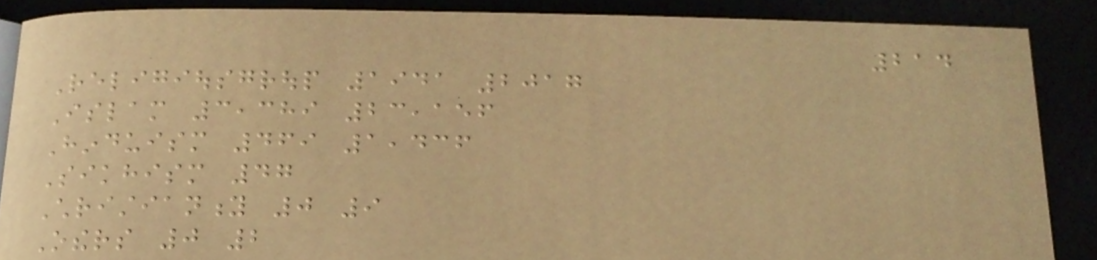214
Religiousgroup 1941 2017
Islam 3,389 23,156
Hinduism 469 1,436
Sikhism 47
Christianity 0 9
Others 0 2
